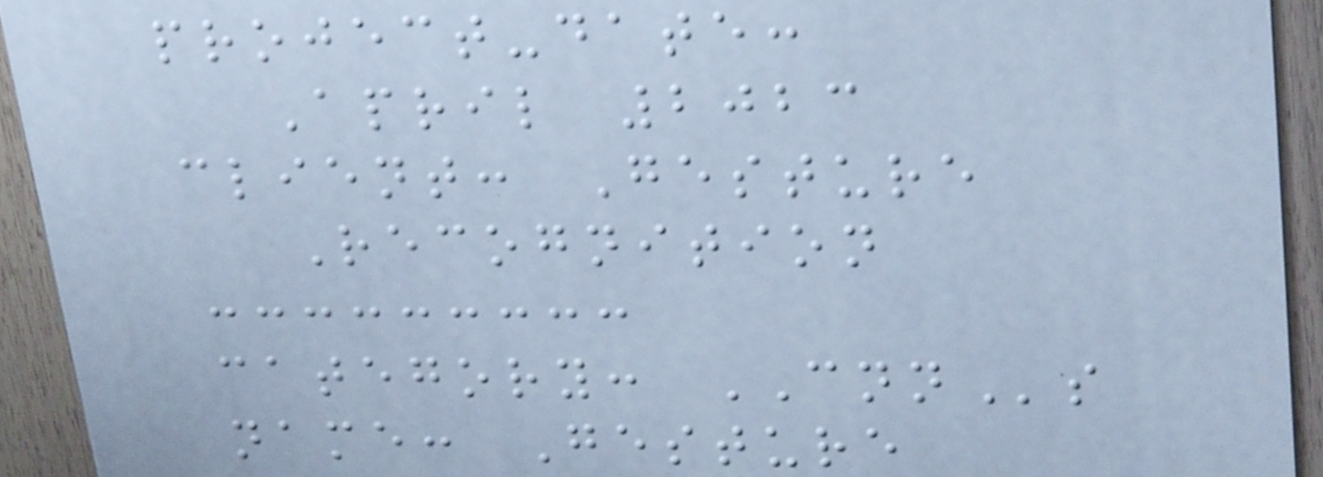project-date:
April 2023
client: Gesture
Recognition
category: CNNs
name: Gesture
